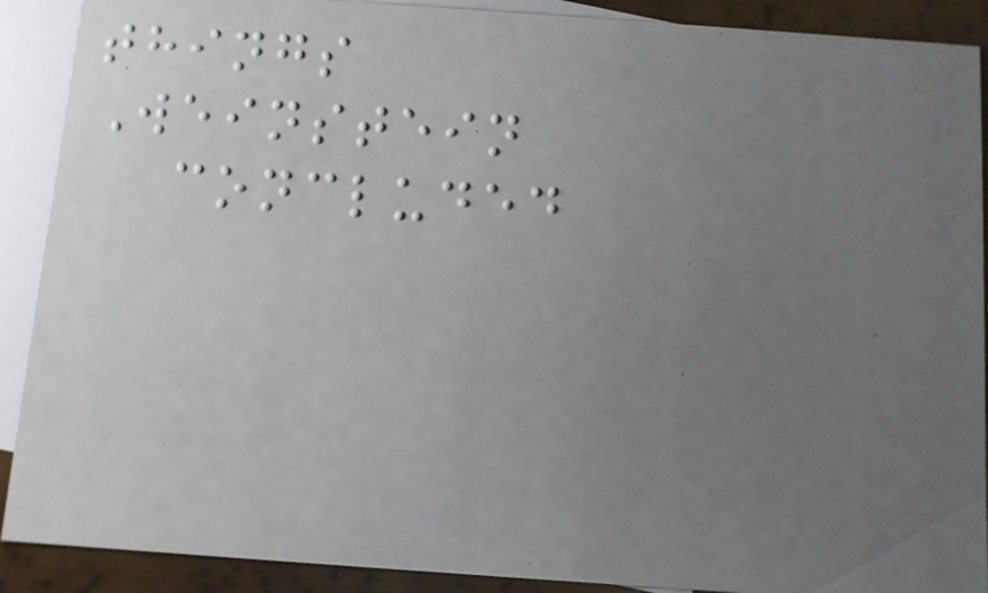things
Weinstein
concluded
